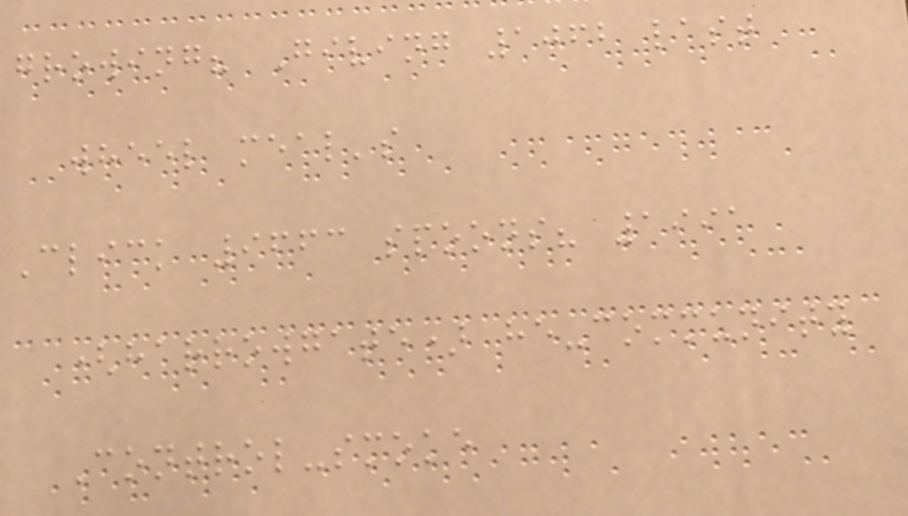growing? Giving 1062 last
wheel meal's
Click 9663 spoons? 1991
(harrowgate) he-community
Control-smoke
